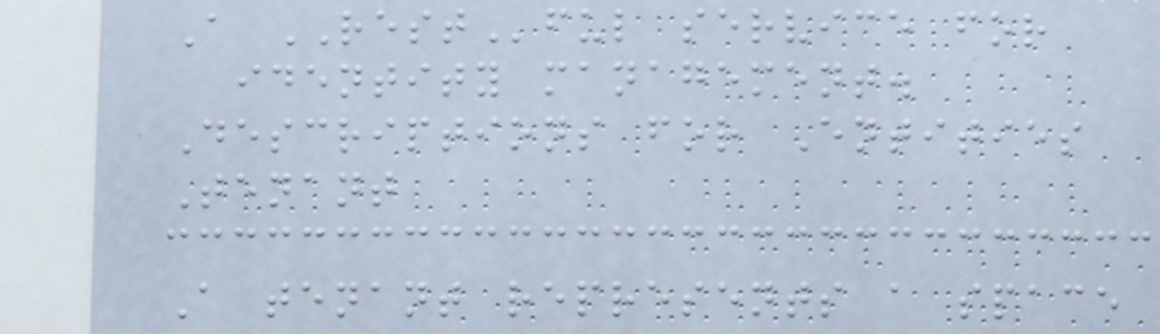A RESTful service for
identity management.
Descriptions for Entities
Tenant
A tenant represents a space
